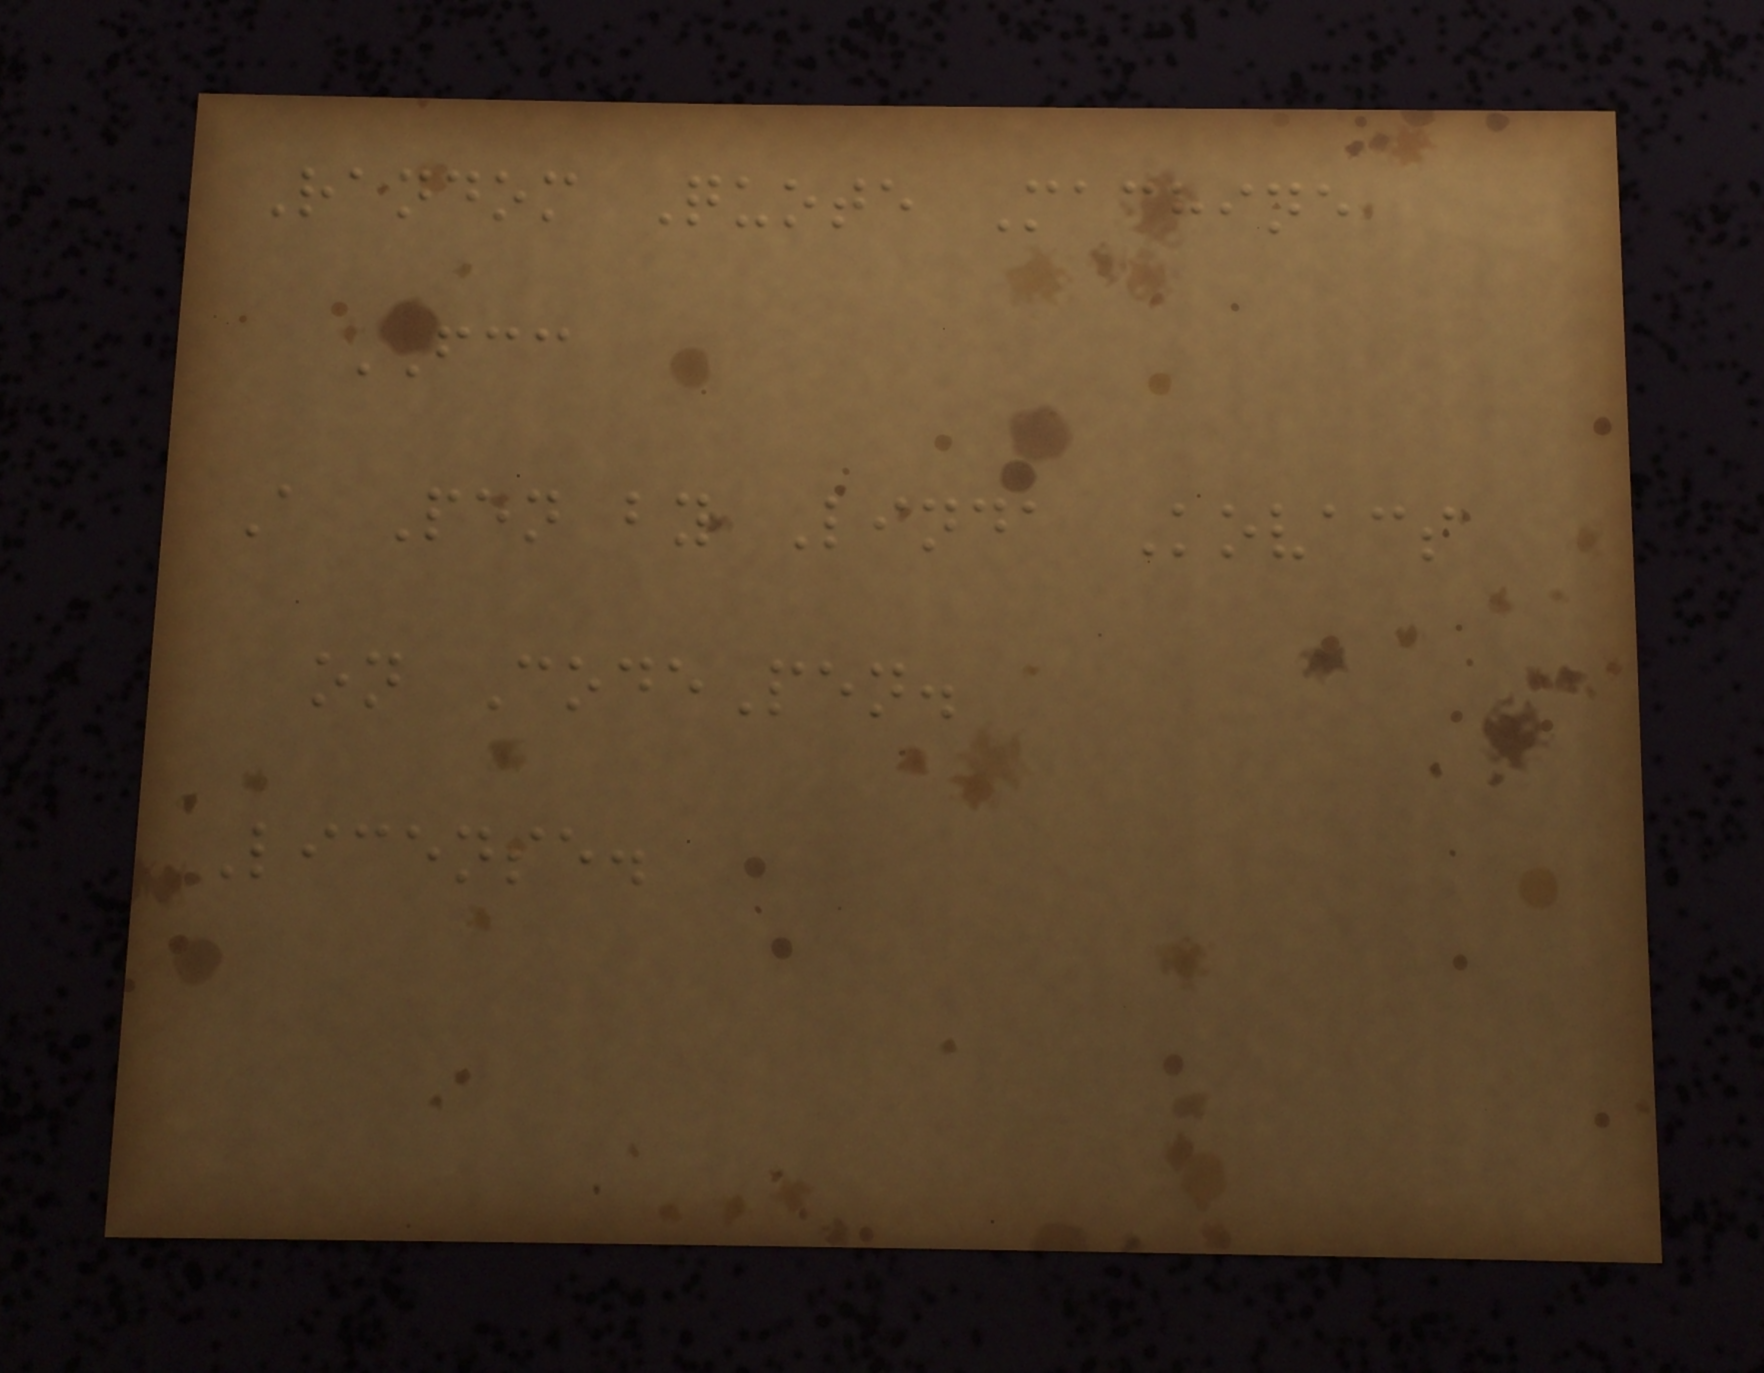Random Quote Machine
FCC
A Pen by Linda Kovacs
on CodePen.
License.
